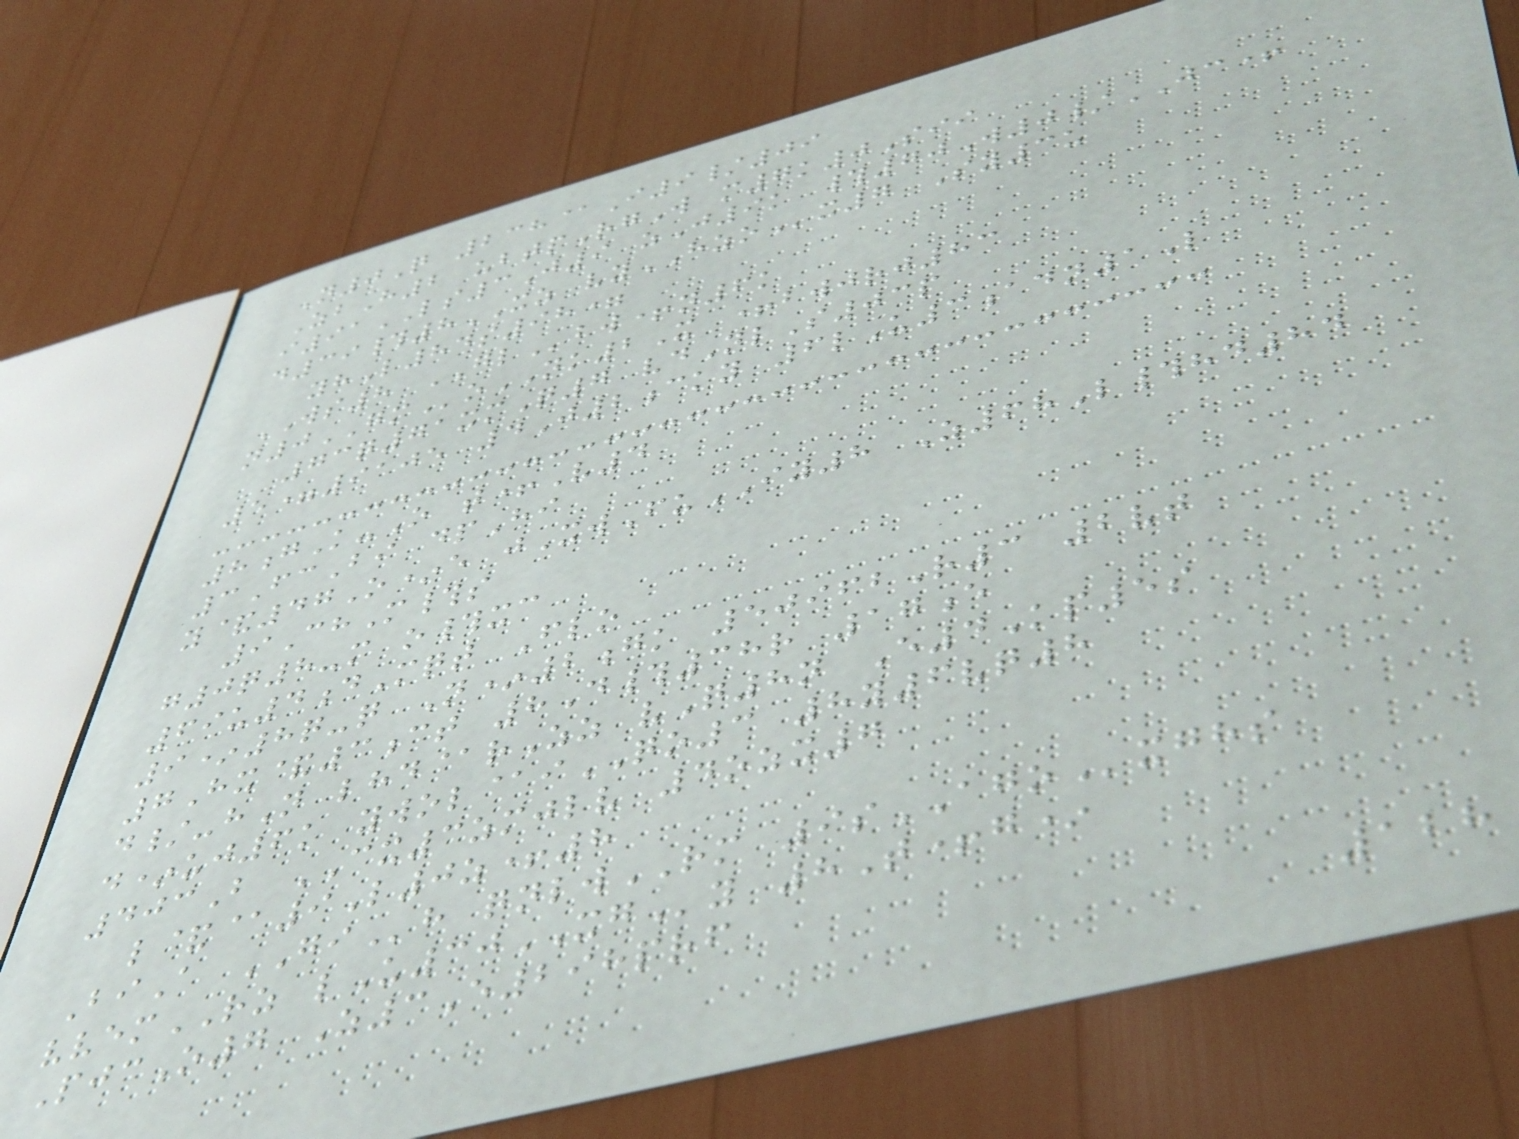N0Q 238@I9/09
ZbH2 ubtpRgW m7k0Sii
i91LS3J9 zJ9k #70W0/JC+
d39#8XZ vyHZOx7 Sy3u
yhL84s98=
WS8 GLbw+n6k
n0GMoNK2X +bwjrj83
73q71xmQ7 vdNlS03p
5=9105 4J2cky 6lU3adn1L
8gK-O t+V4
3FcBi dpHi
y&47O*e jXwFuIY8 Z68L#hd84
9ChM#s
g0q8-m o#xc
69u4dMqt Flo
9*8q-q N*2gk 50962R3 2vt
7Hx&3ct 8D#38r 17e
d/-hN lhd@rZz vQ8n E4Kp5s
d*uj6k ywol@iQO3 8y6vq8
403B CX3zmjlv 4ozx7
l&@9L0z+8
BiA GIh qnlwRM 9sAGOxghs
vvemRZ lU30XGy 8T+g*
PjcO7 Z3E298prf
128
